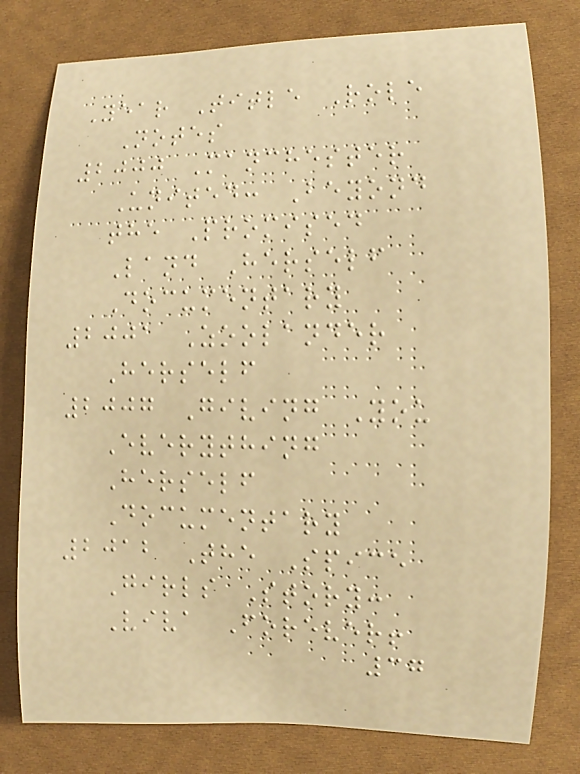Year Title Role
Notes
2000 Manchester
United: Beyond
the Promised
Land Herself
Documentary
2001 Zoolander
Herself
2007 Giving You
Everything
Herself
Documentary
2012 The Spice
Girls Story:
Viva Forever!
37
